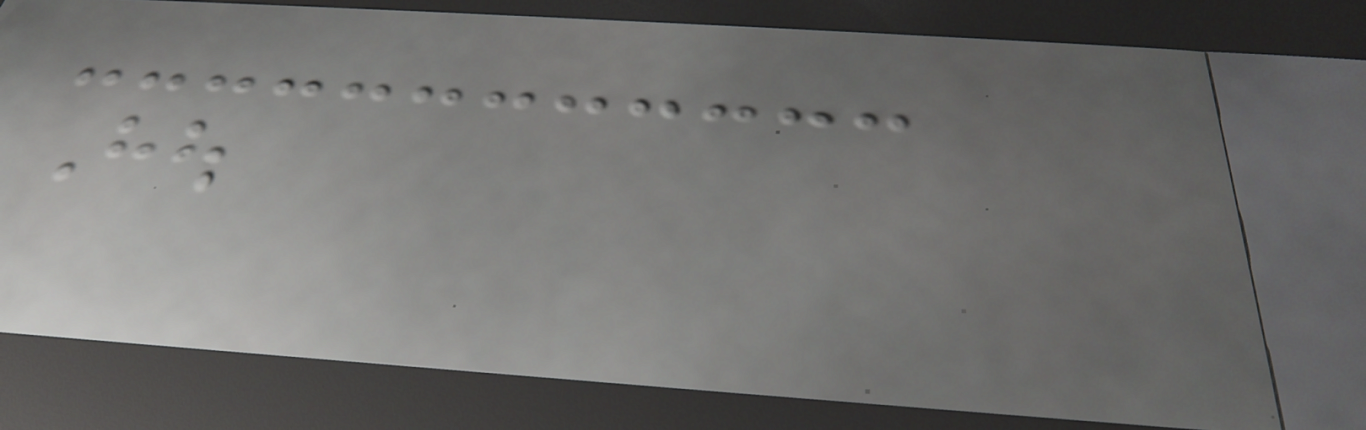Hou
